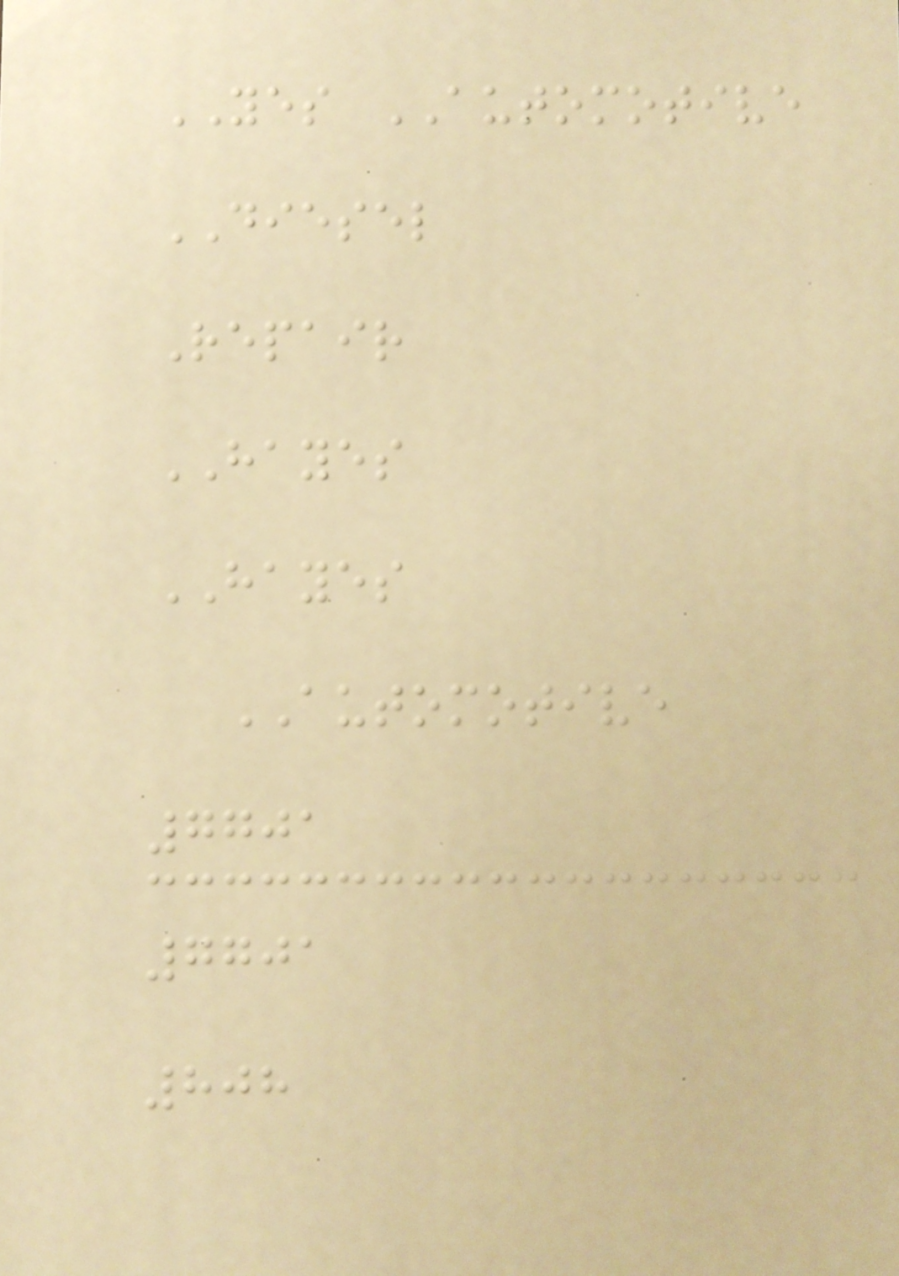YES AUTOMOTIVE
DIESEL
Repair
HAYES
HAYES
AUTOMOTIVE
7701
7701
808
